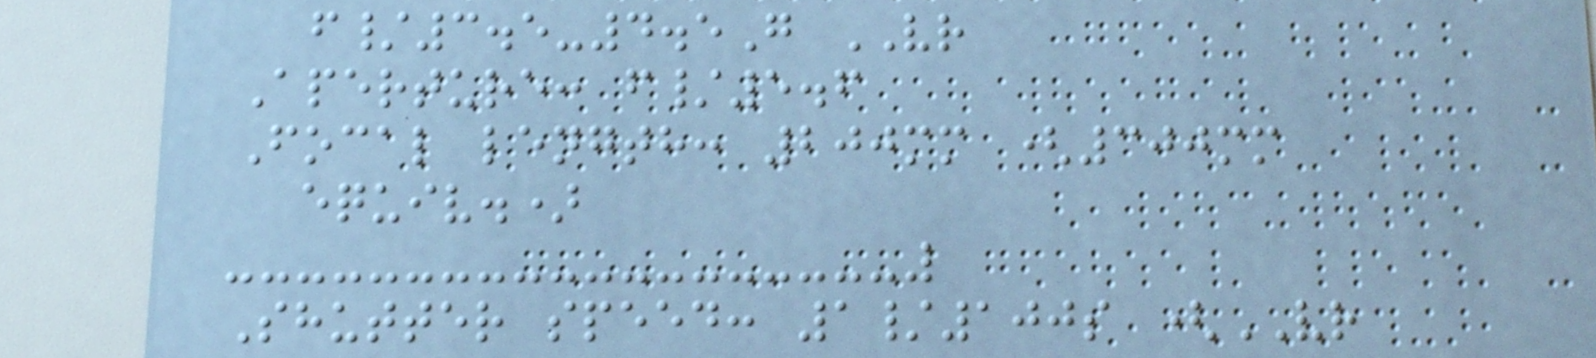f/3.5-4.5G VR
Aperture: f/5.6
Focal length: 200mm (300mm
equiv.)
Shutter speed: 1/100s (VR
